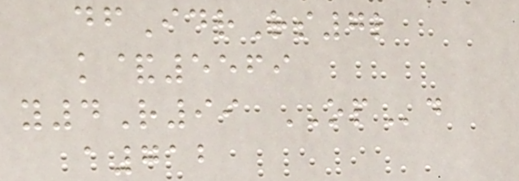dfIdrRs7l
k&5569
y4R99 OPd
a712
